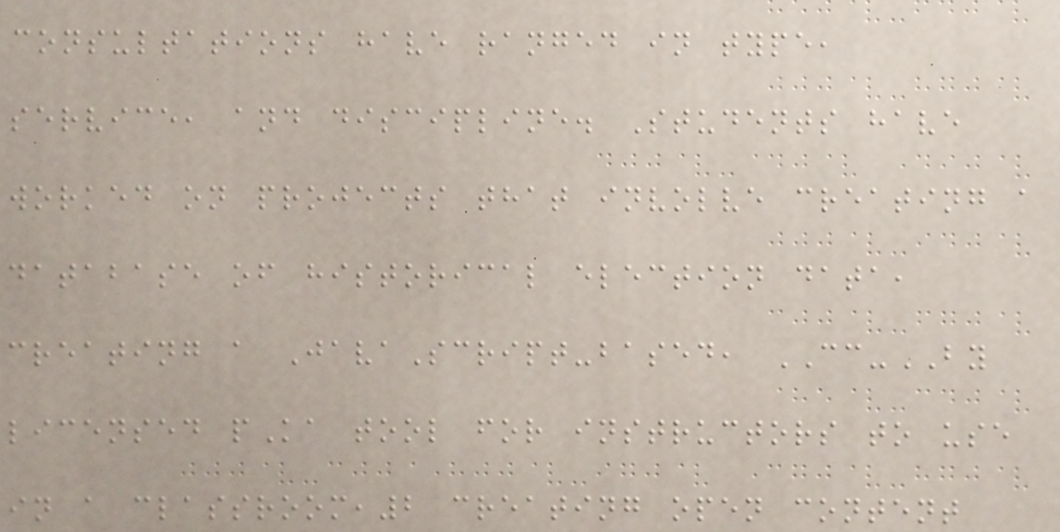consultations have ranged in type,
service, and discipline. Students have
worked on projects that involve creating a
database of historical election data,
creating a JavaScript-based, CC-BY
licensed pKa tool for instructors to use
in a classroom,2 creating open content
